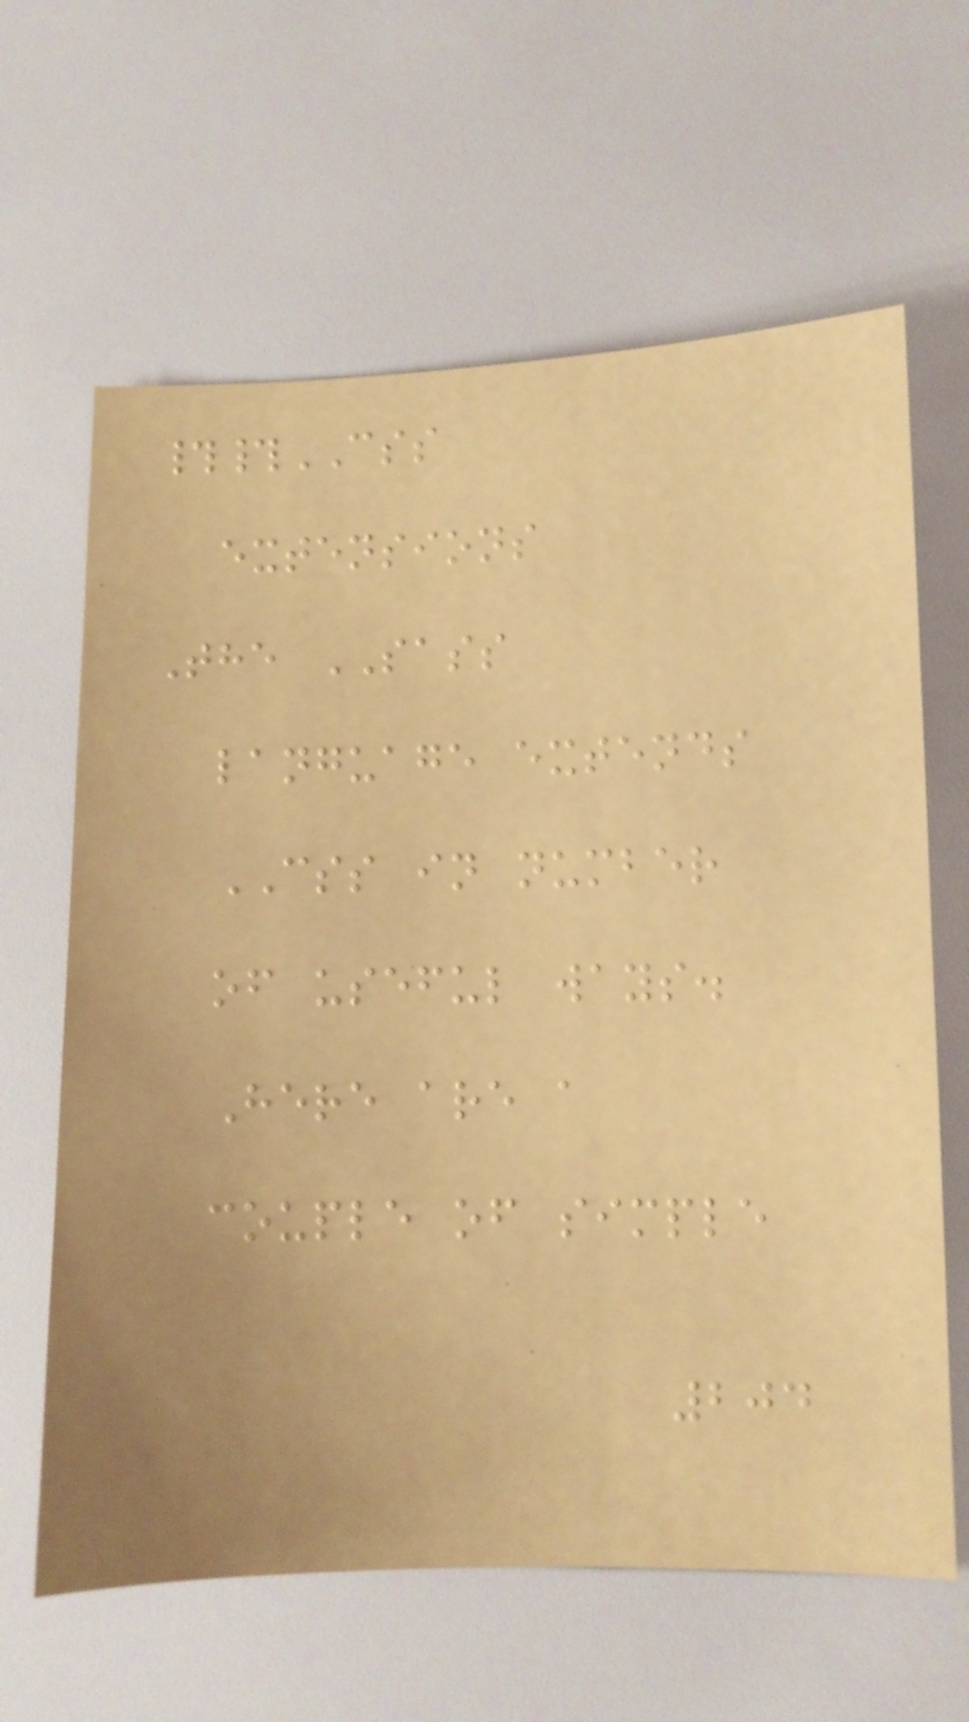##CSS
extensions
The SASS
language extends
CSS in number
of useful ways.
Here are a
couple of simple
204
